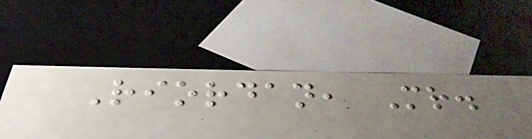Riordan, Mr.
